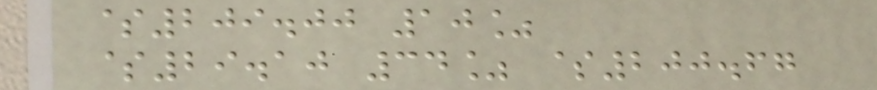$209.00 10%
$29.10 34% $200.67
